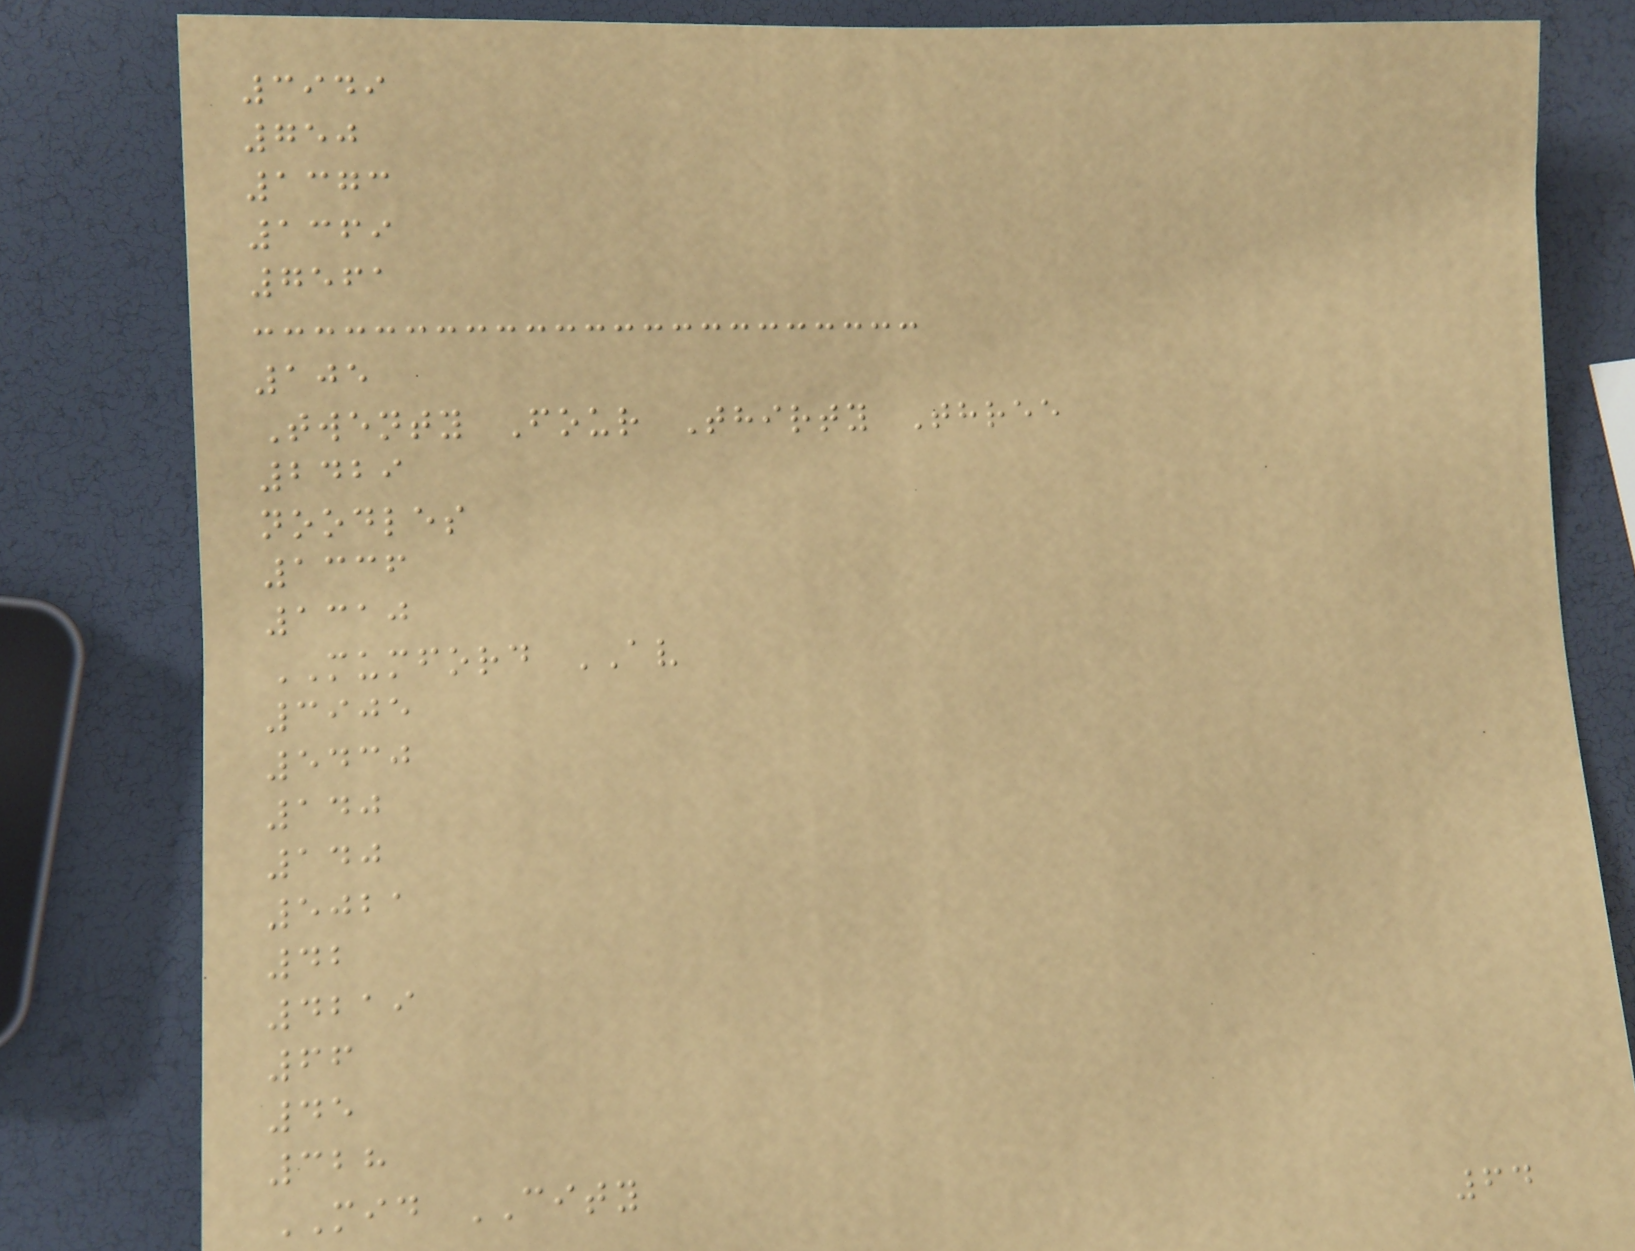3949
750
1373
1369
7561
105
Twenty Four Thirty Three
2429
noodles
1336
1310
MUMFORD AV
3905
5430
140
140
5021
42
4219
66
45
328
MID CITY
64
